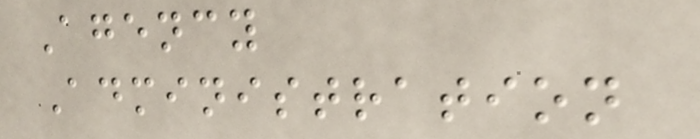Agency
Administration
